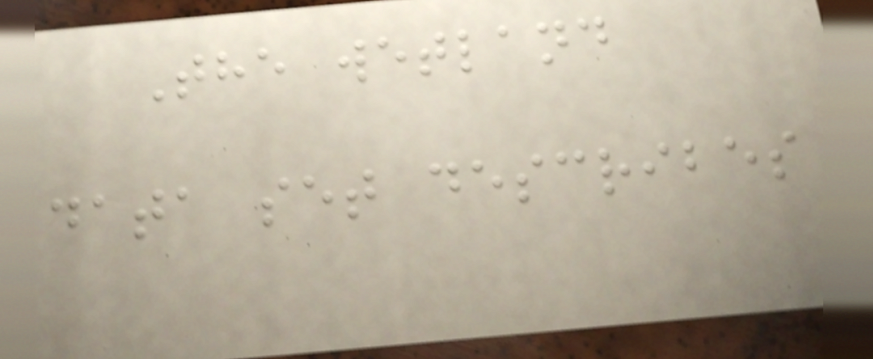The wetland
data set describes
